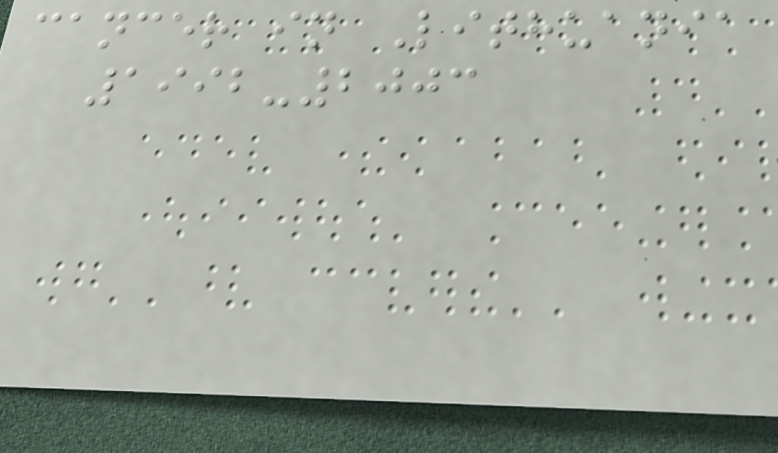cancer in Lithuania
1992-2003
